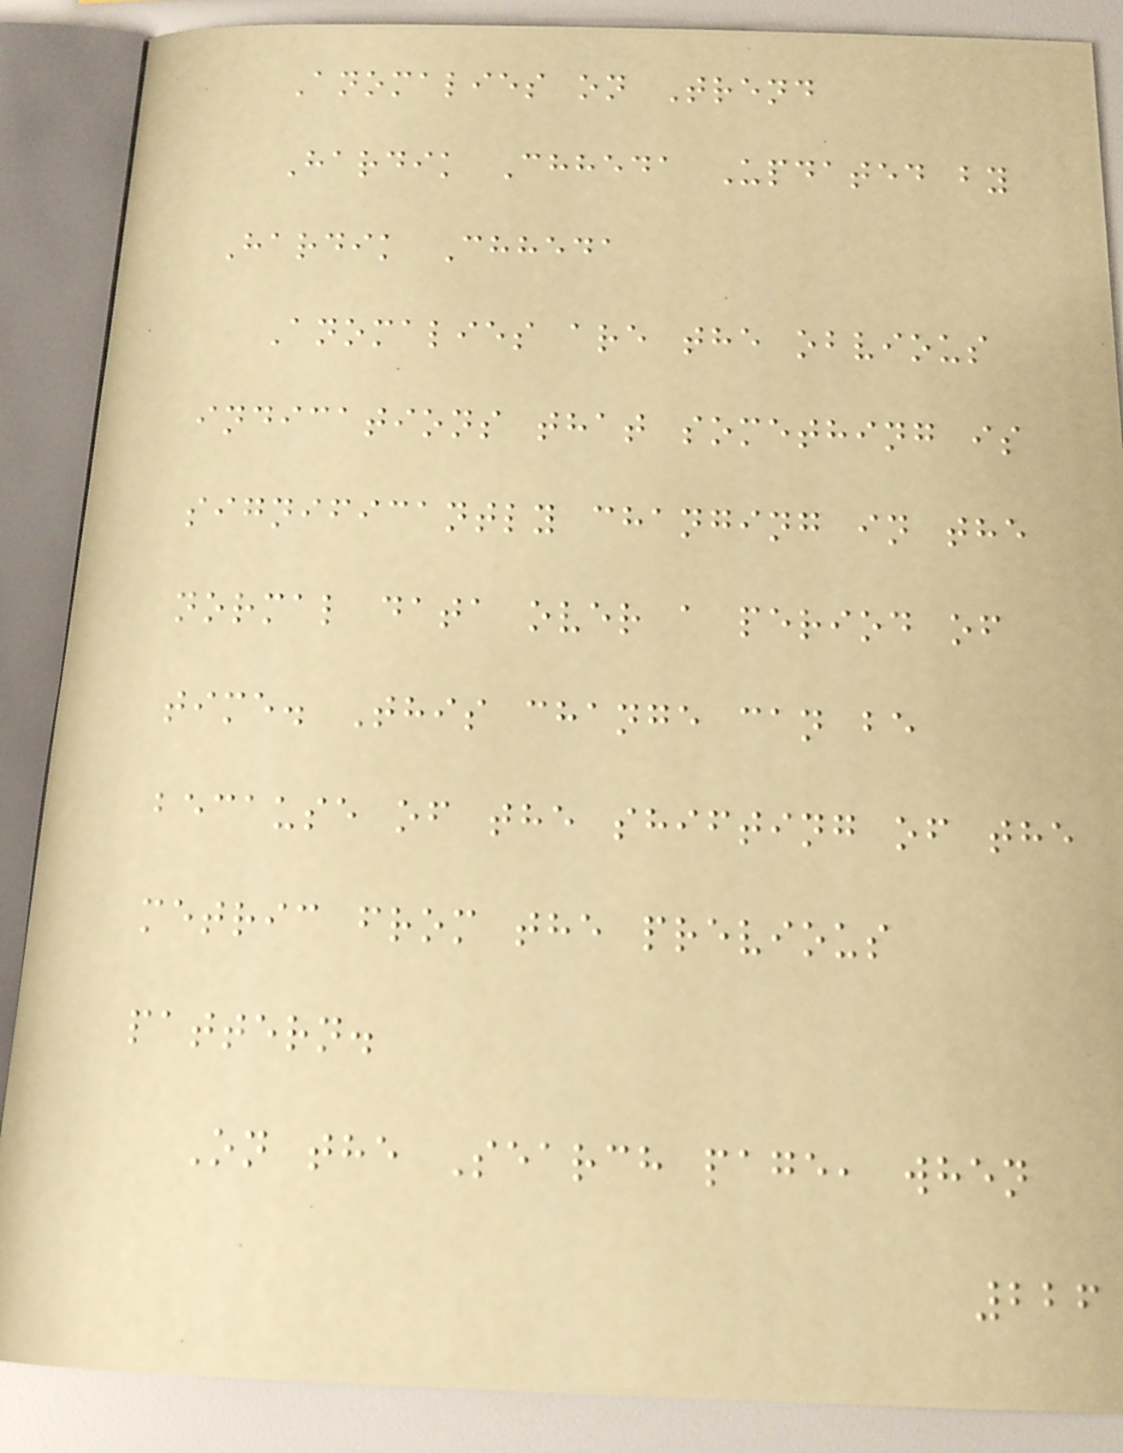Anomalies on Trend
Hardik Chheda Updated by
Hardik Chheda
Anomalies are the obvious
indications that something is
significantly changing in the
normal data over a period of
time. This change can be
because of the shifting of the
metric from the previous
pattern.
On the Search page, when
226
